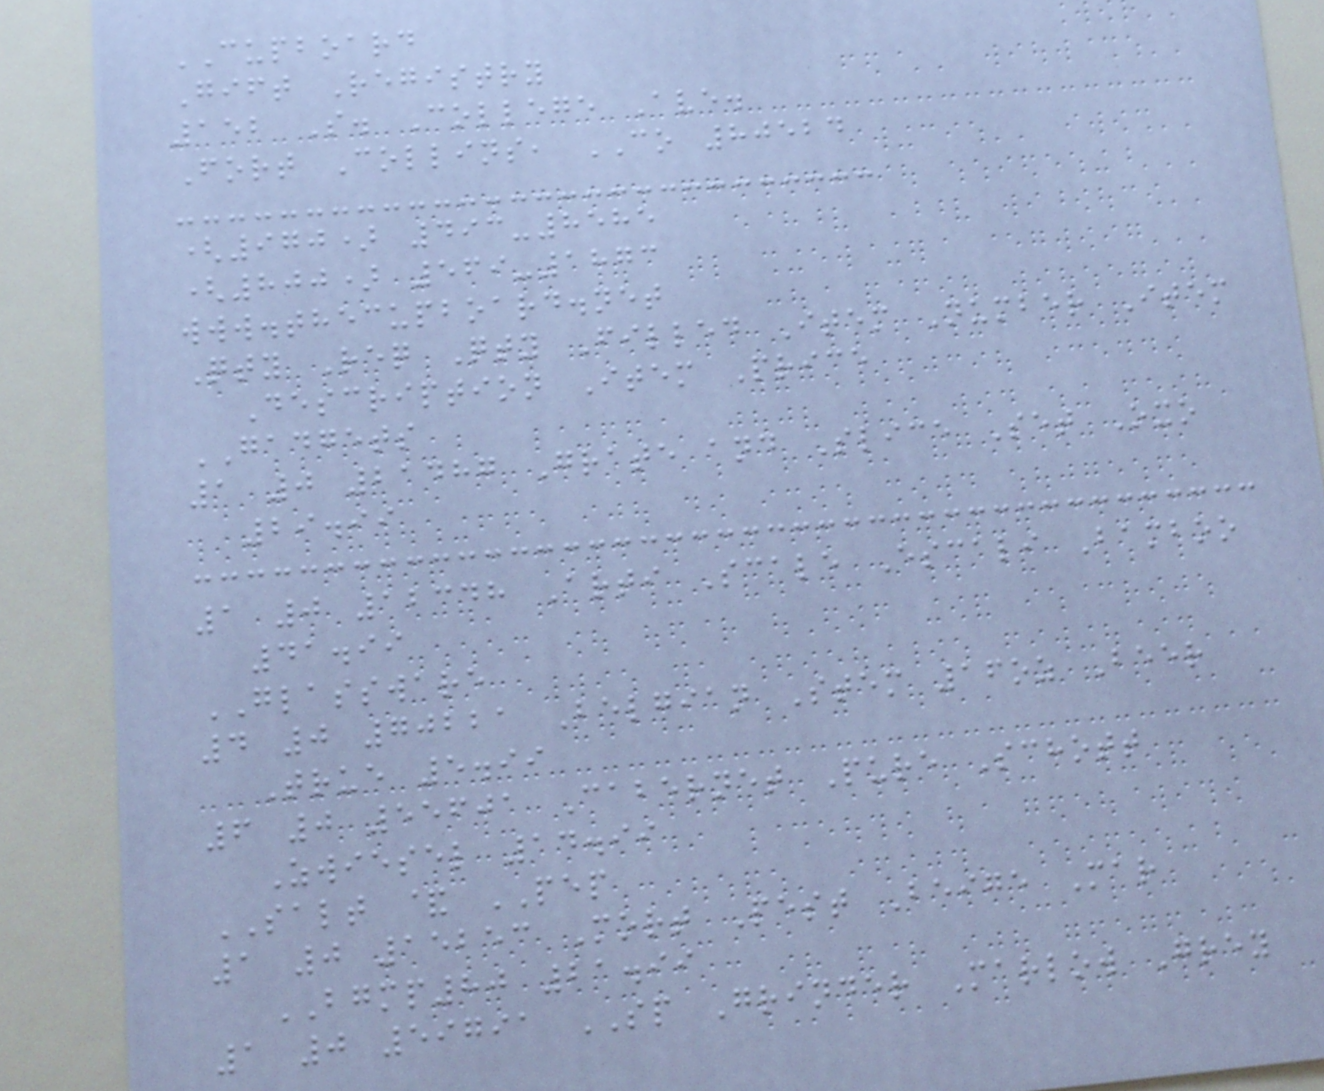CUPBOARD
Gift Registry
152 S. College Ave.
Fort Collins, CO 80524
(970) 493-8585
(800) 569-1873
www.thecupboard.net
Qty Req Qty Filled Item Number Item
Description Item Price
GADGETS
1 0 21487 Grate and Slice Set Oxo
29.99
1 0 12348 Arti Scale Escali Bamboo
41.99
GLASSWARE
4 0 70221 Belgian Stem 16oz Beer
True 5.99
6 0 55601 Cabernet Pure Schott
Zwiesel 14.99
SALT & PEP
1 0 15253 Mort Pest Beige Mar
BGMP80 21.99
1 0 59791 SP Grinder Marlow Grey
